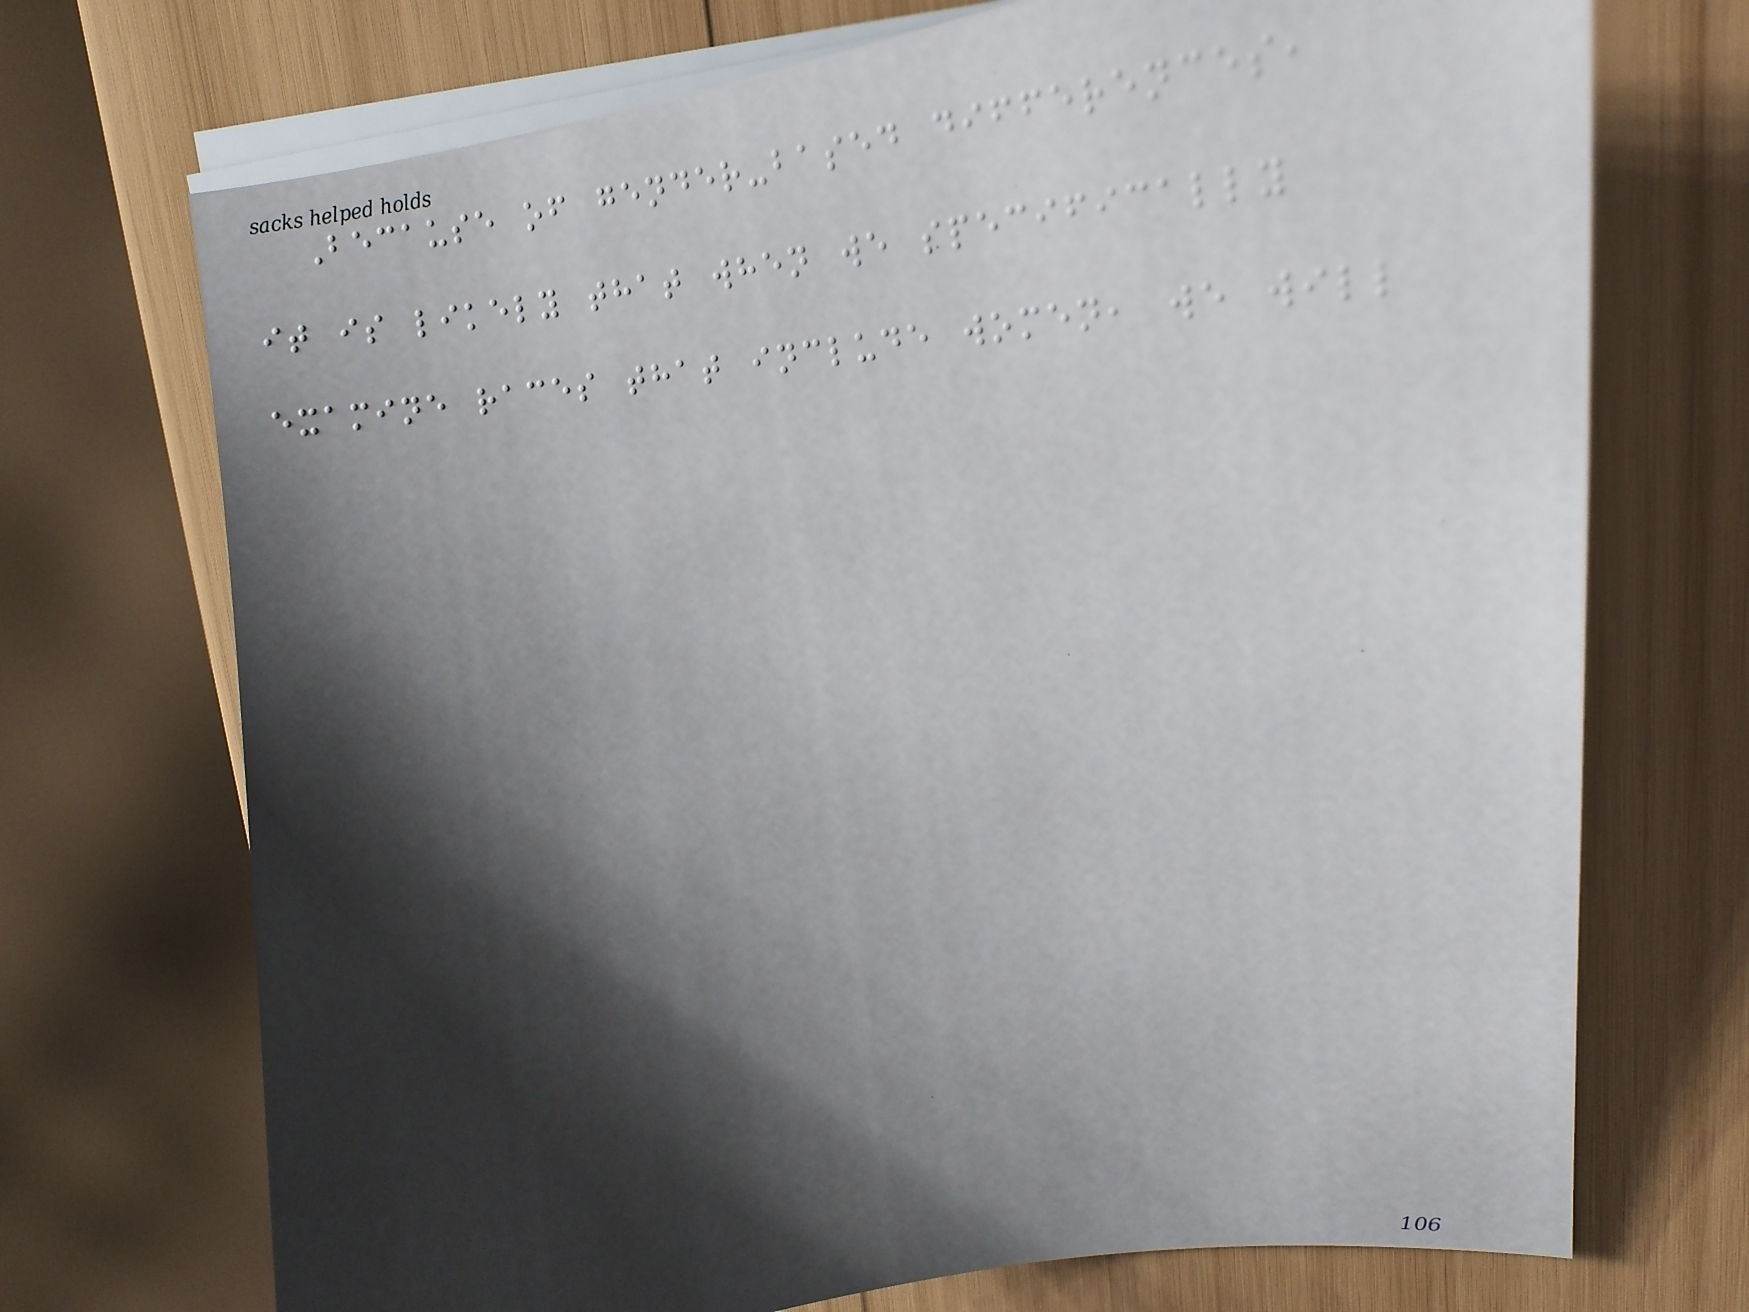Because of gender-based differences,
it is likely that when we specifically
examine races that include women, we will
